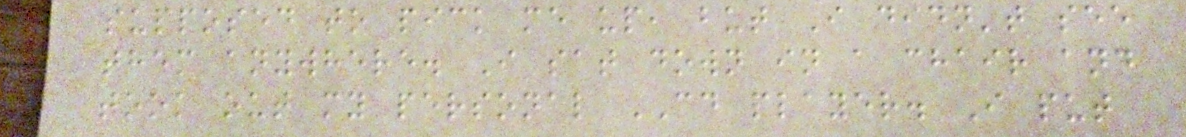supposed to pick me up, but I didn't see
them anywhere. I sat down in a chair and
took out my personal CD player. I put
